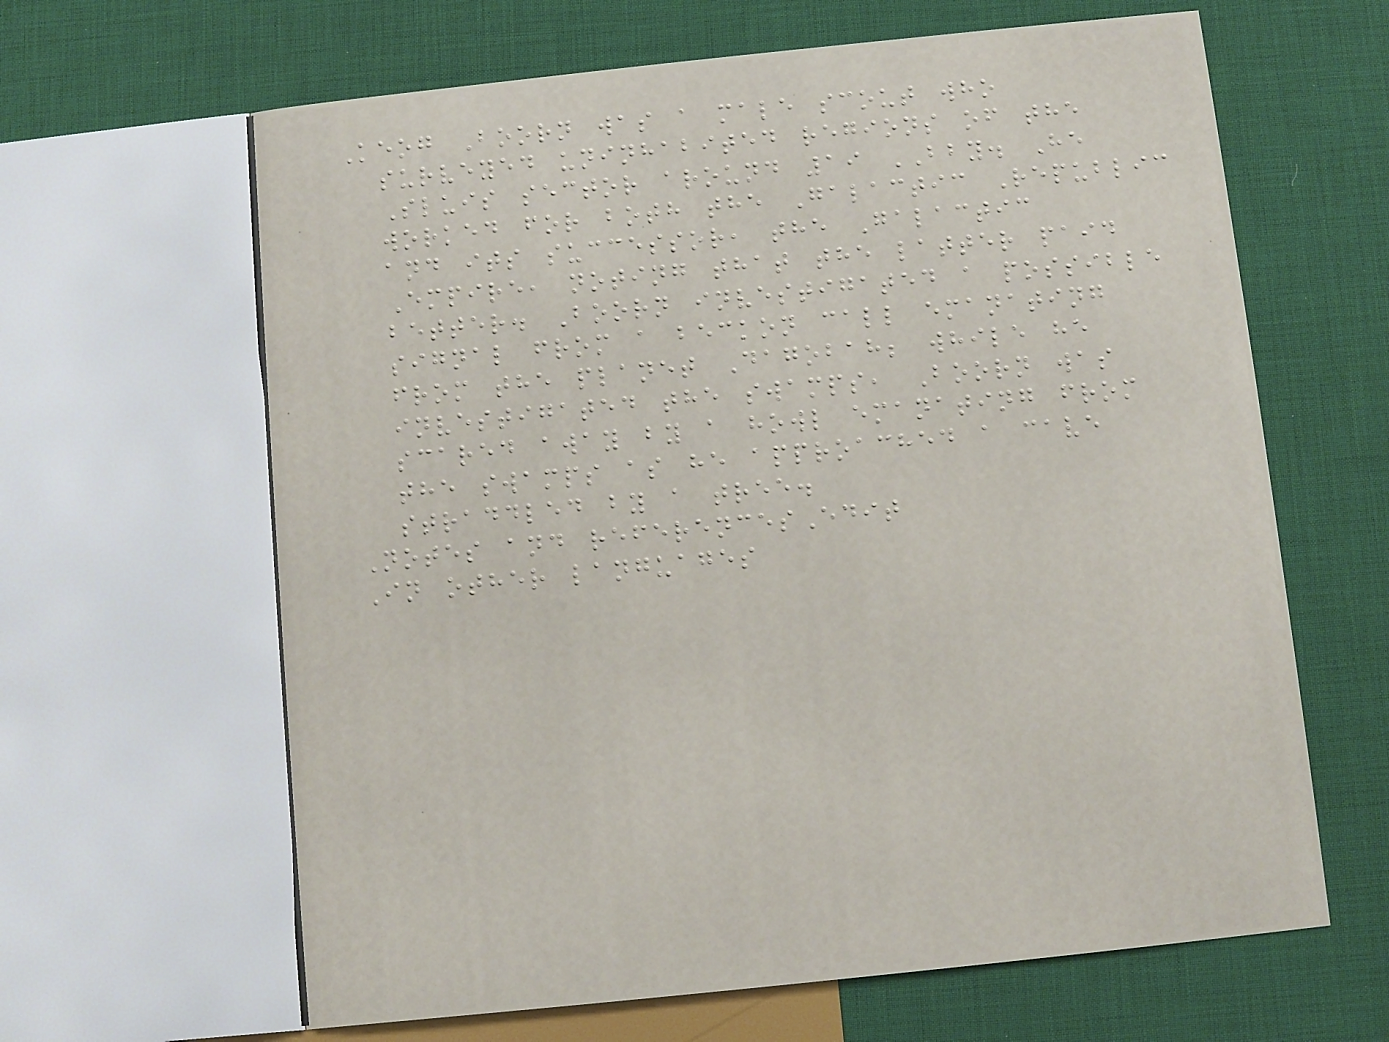Keog Boorn was a male scout who
surveyed uninhabited regions of the
Sluis sector around 19 BBY. He
worked for both the Galactic Republic
and its successor, the Galactic
Empire, noting that the latter paid
better. Boorn investigated a possible
signal from a beckon call emanating
from the planet Dagobah; while he
investigated the swamps, Boorn was
scared away by a howl emanating from
the swamps as he approached a cave
straddled by a tree.
Notes and referencesEdit
In other languages
